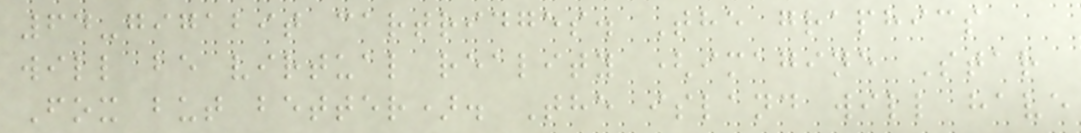64-gigabit cartridges. The graphics
will be virtual reality (imagine Star
Fox but better). The island will have
